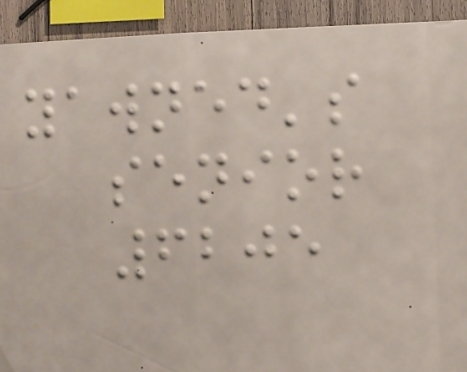yawned's
senior
6205
